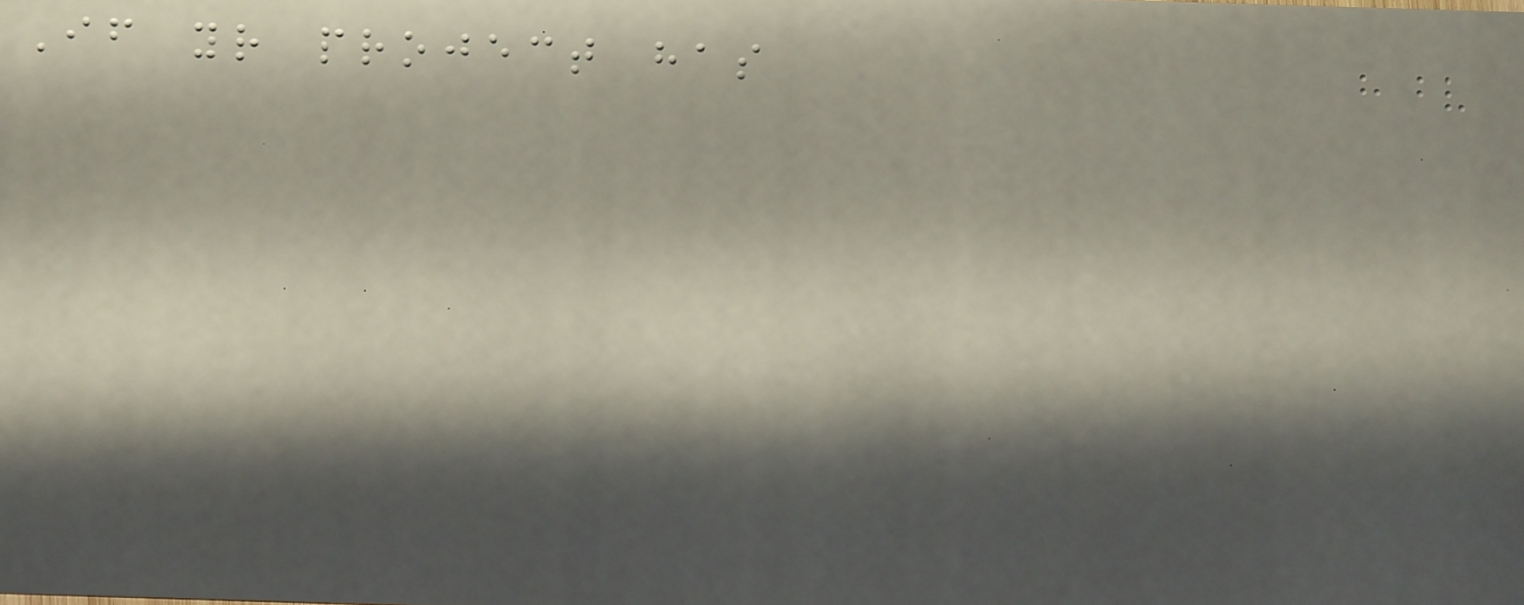If your project has
